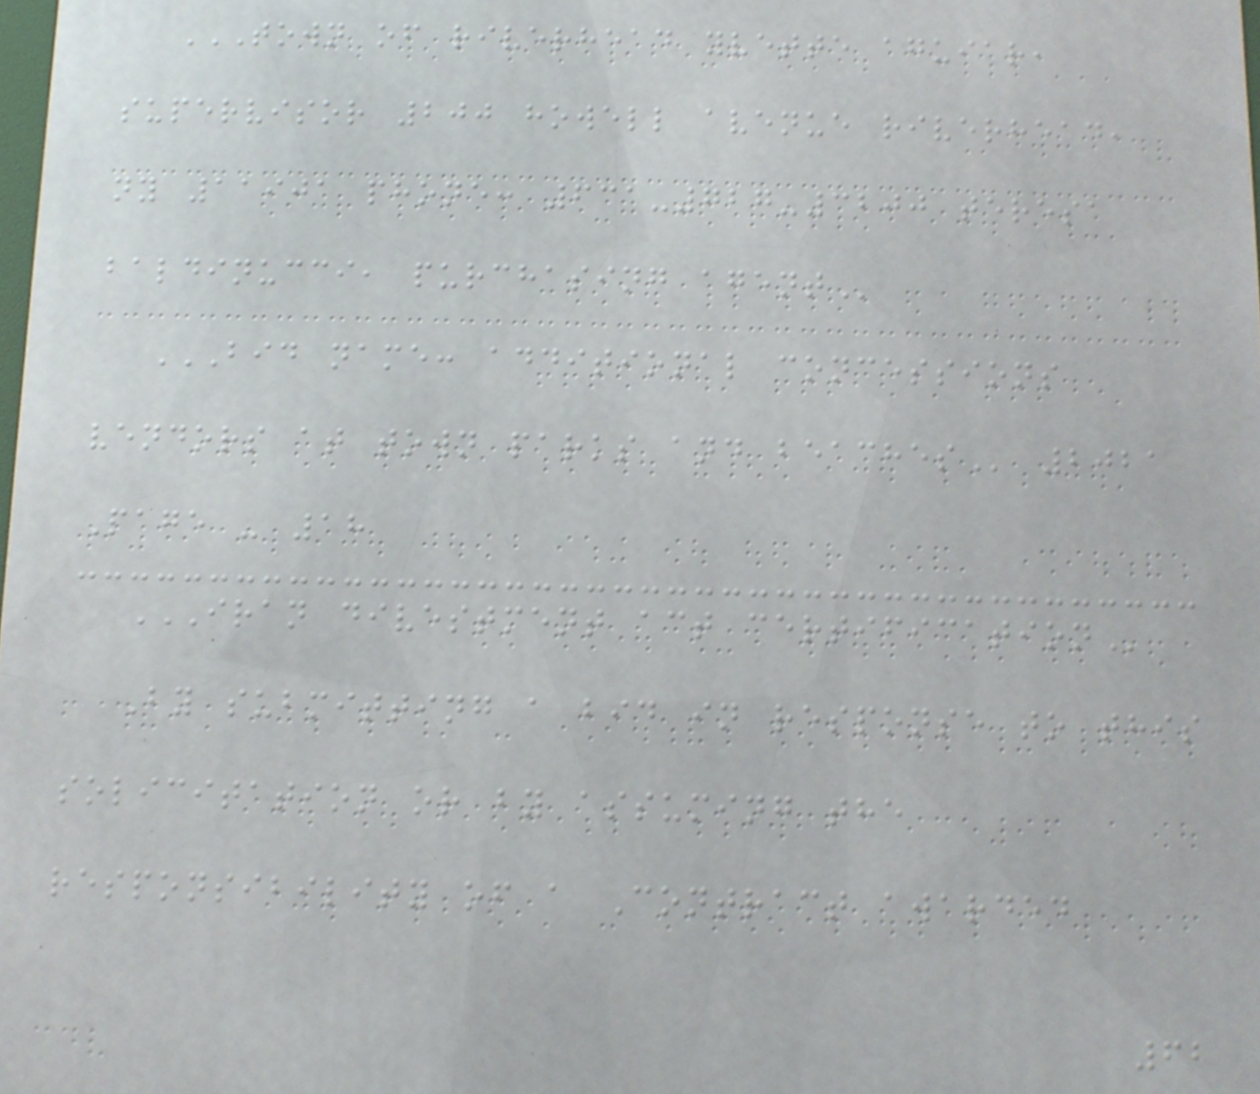TOWN OF RIVERHEAD YVETTE AGUIAR,
SUPERVISOR 200 HOWELL AVENUE RIVERHEAD,
NY 11901 PHONE: 631-727-3200 TERESA
BALDINUCCI, PURCHASING AGENT
BID NAME: ADDITIONAL CONCESSIONS
VENDORS AT TOWN PARKS AND BEACHES 2021
Page - 18
IRAN DIVESTMENT ACT CERTIFICATION
By submitting a bid in response to this
solicitation or by assuming the
responsibility of a Contract awarded
62
